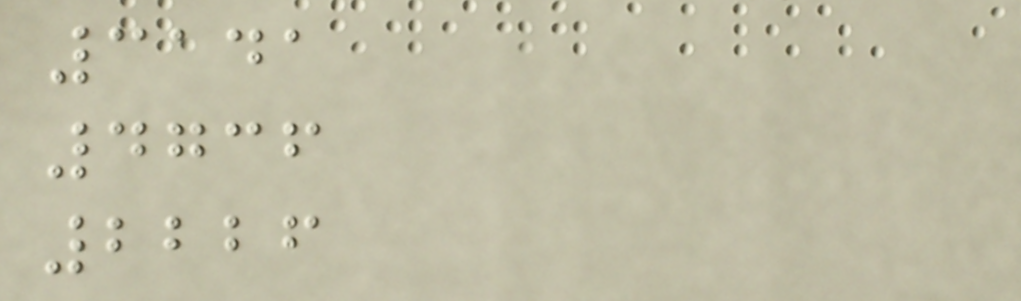3141
4736
2226
